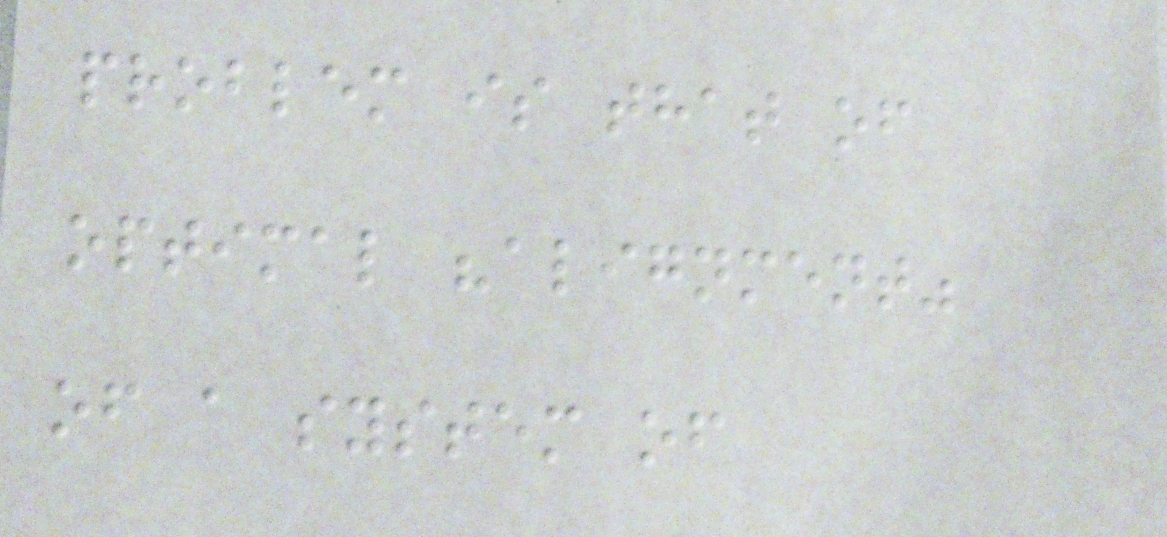problem is that of
optimal "alignment"
of a system of
